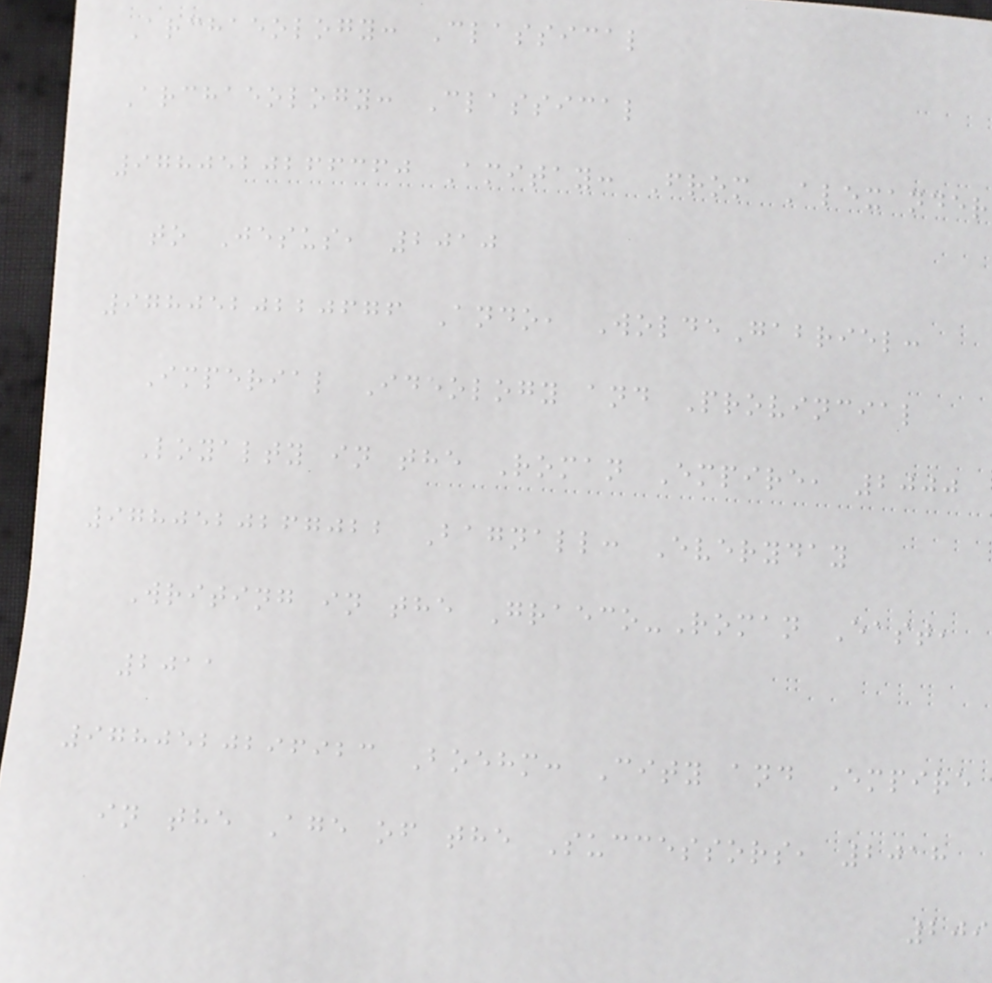Archaeology: Classical
Archaeology: Classical
9780520266360 Amitay: From Alexander
to Jesus, 2010
9780520220676 Ando, WoldeGabriel:
Imperial Ideology and Provincial
Loyalty in the Roman Empire, 2000
9780520267022 Bagnall: Everyday
Writing in the Graeco-Roman East,
2011
9780520296923 Boehm: City and Empire
in the Age of the Successors, 2018
209
